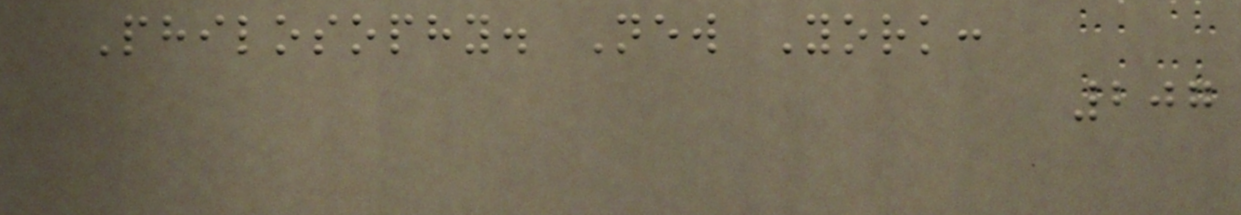Philosophy. New York:
207
